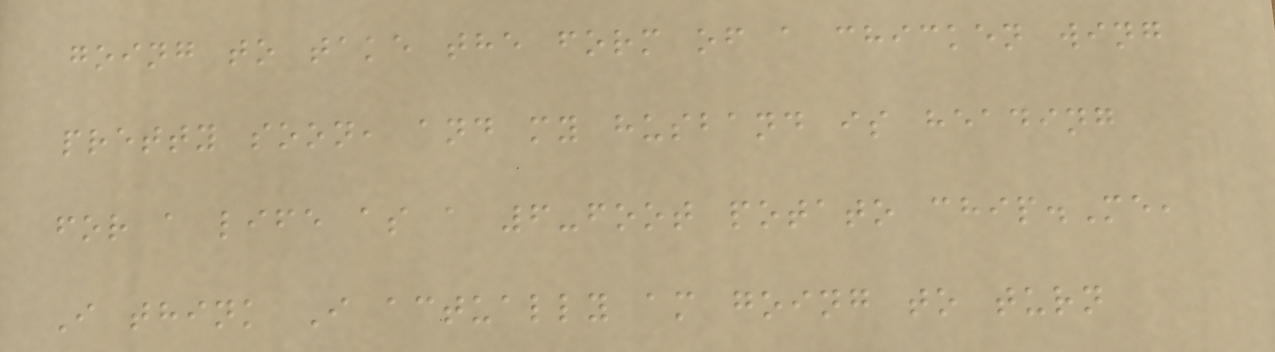going to take the form of a chicken wing
pretty soon, and my husband is heading
for a life as a 6-foot potato chip.Me,
I think I actually am going to turn
